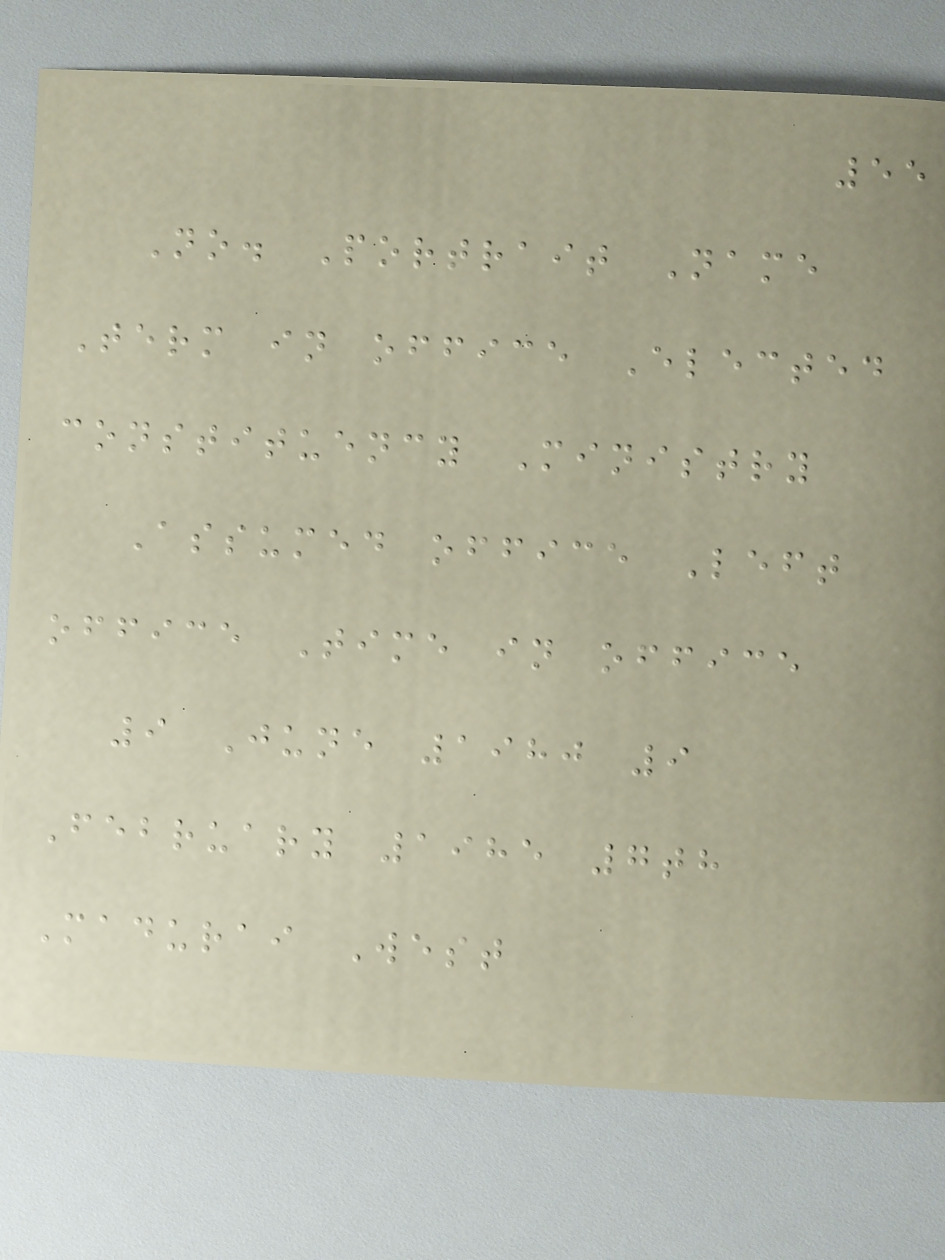55
No. Portrait Name
Term in office Elected
constituency Ministry
Assumed office Left
office Time in office
9 June 1980 9
February 1985 7th
Madurai West
